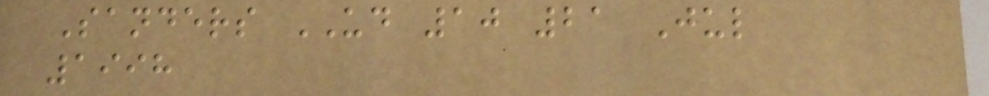Sanders UD 10 21 Jul
1998
